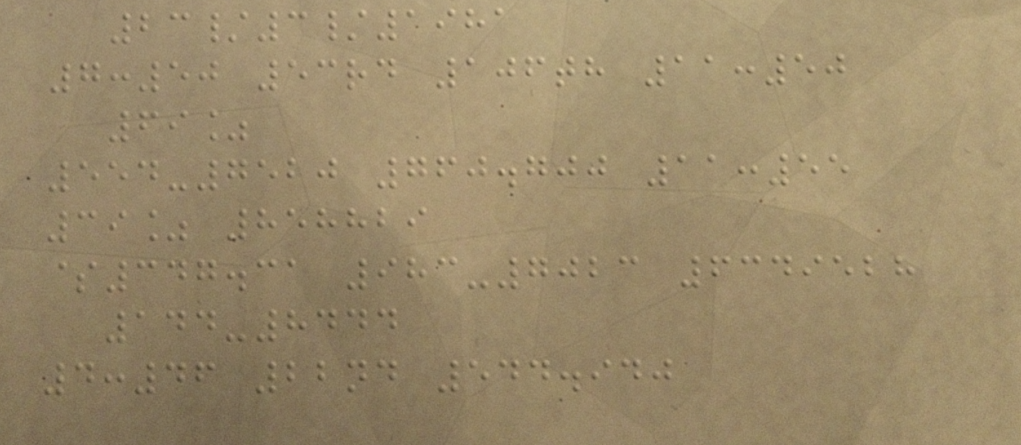23/3/1981
7:50 53rd 106th 11:50
69%
554-7520 760.700 11:55
39% 858829
$347.31 983-7023 6349528
144-8444
4:46 22nd 544.940
